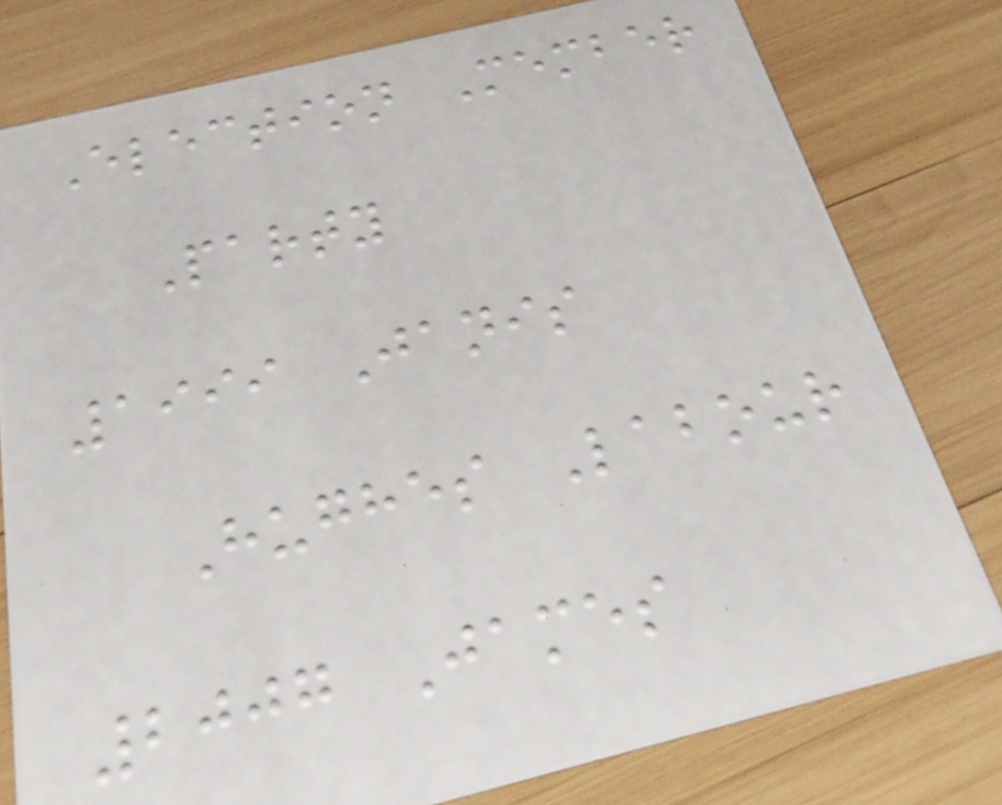Election Member
Party
1999 Janis
Hughes Labour
2007 James
